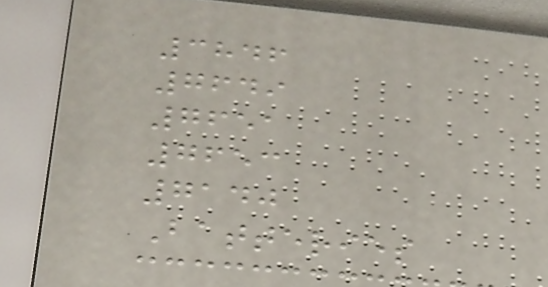3846
7649
7651
7653
7140
Batteries
